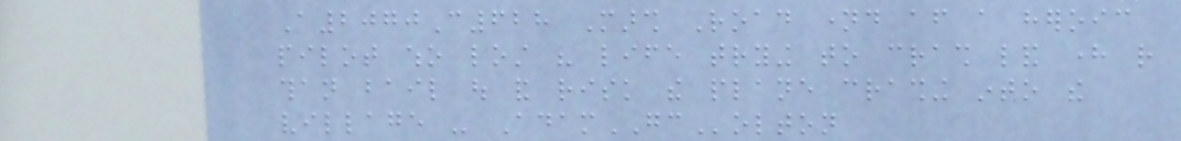A2070C628 Marsh Road named after a heroic
pilot who lost his life trying to crash land here rather
than bail out and risk the plane crashing into the
village - AdamGColton
